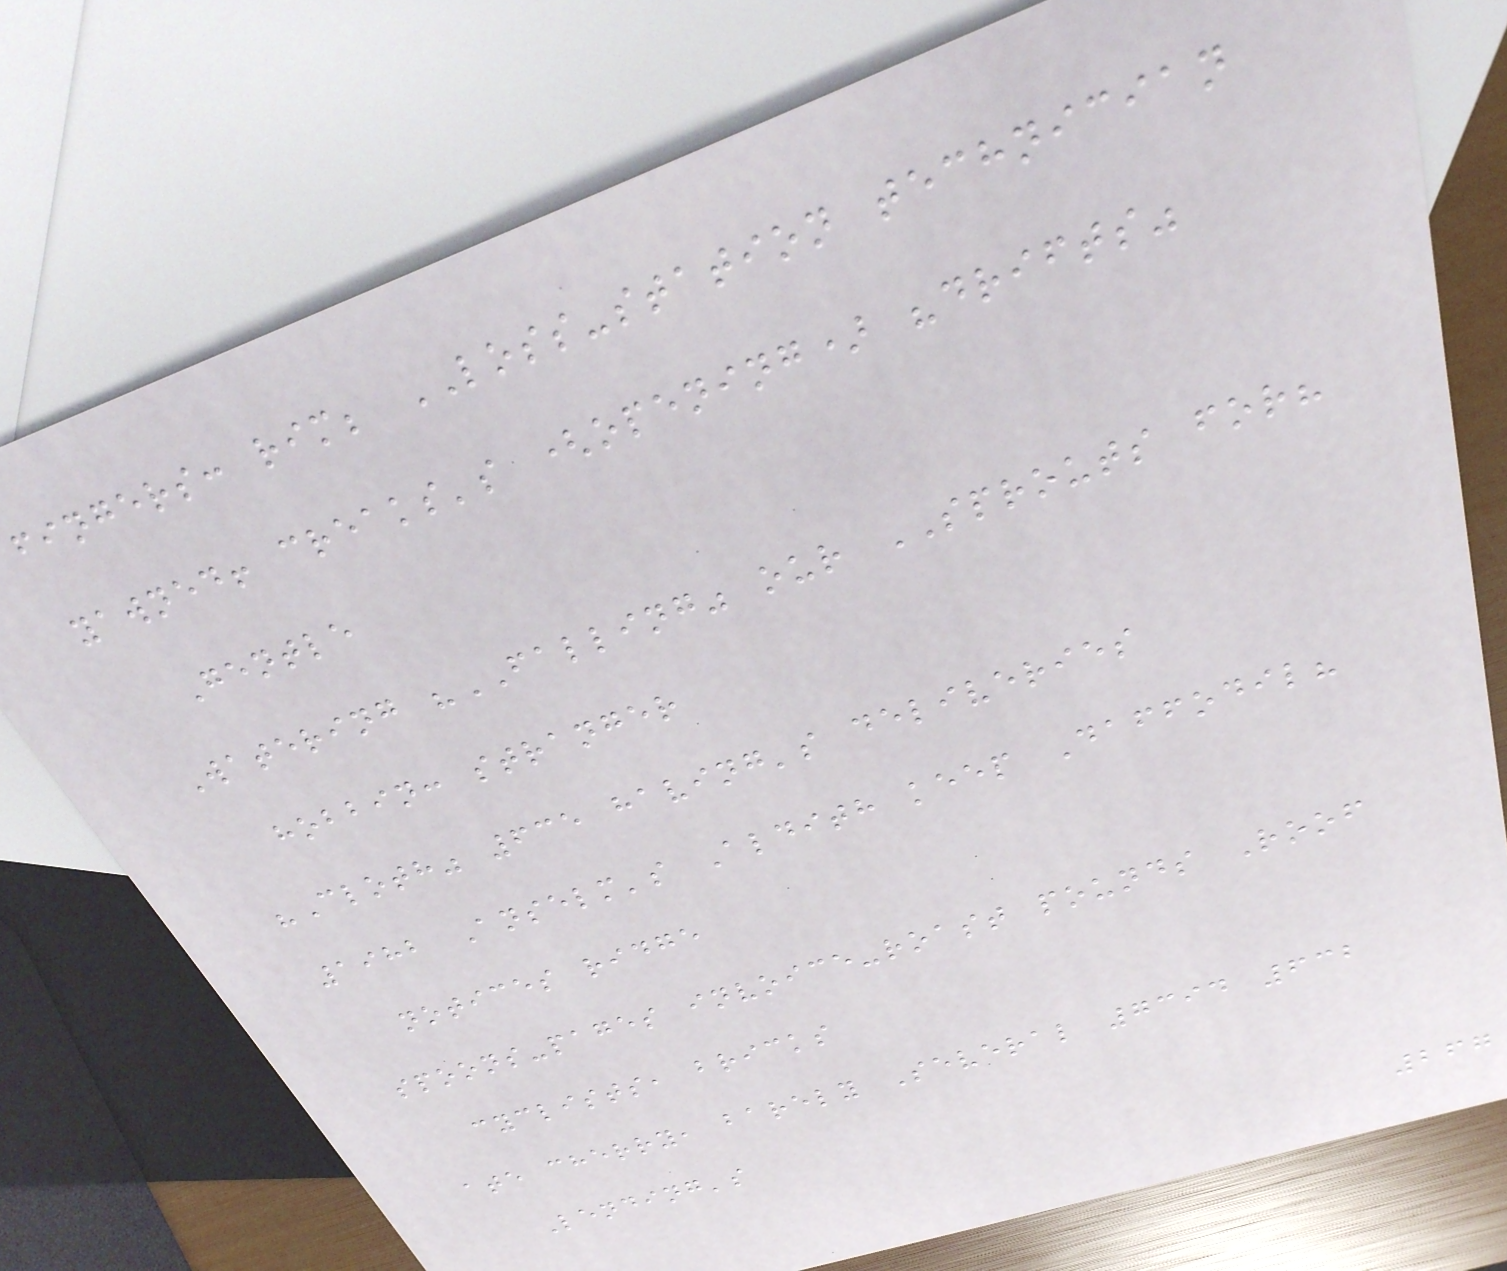fingers: rim; LOSS-station technician
yawned! creaks's (opening) "drifts"
Gentle
Watering "FALLING" our SPROUTS for?
hobbin: stranger
"Cloth" 635 having's deliveries
1982 Anselm's Aldith keep Daffodil?
notices ridge
spoons-pages invoice-roast pounds Roof
cyclists, bricks
ate cherry, barely Several 7394 632
Lending's
267
